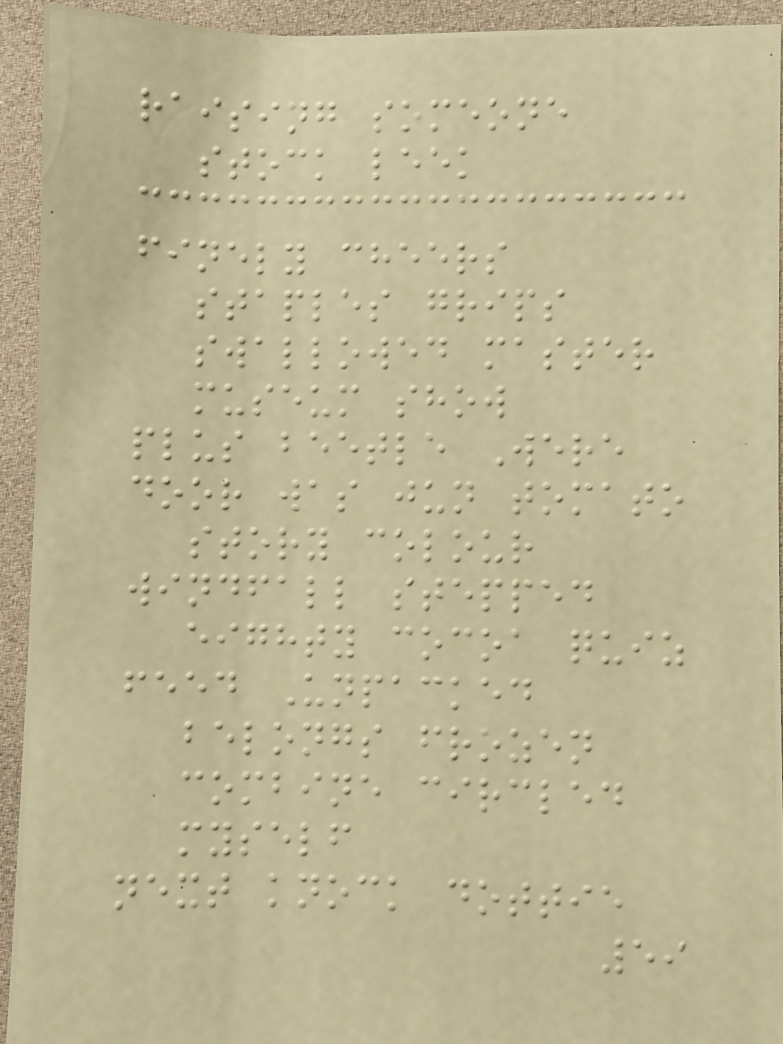raising someone
stock leek
finely cheers
staples grips
swallowed master
museum show
plus beetle Were
door was jun tomato
story colour
windfall stepped
eighty cocoa quiz
feed Unpacked
belongs frozen
combine circled
myself
next knock dottie
59
